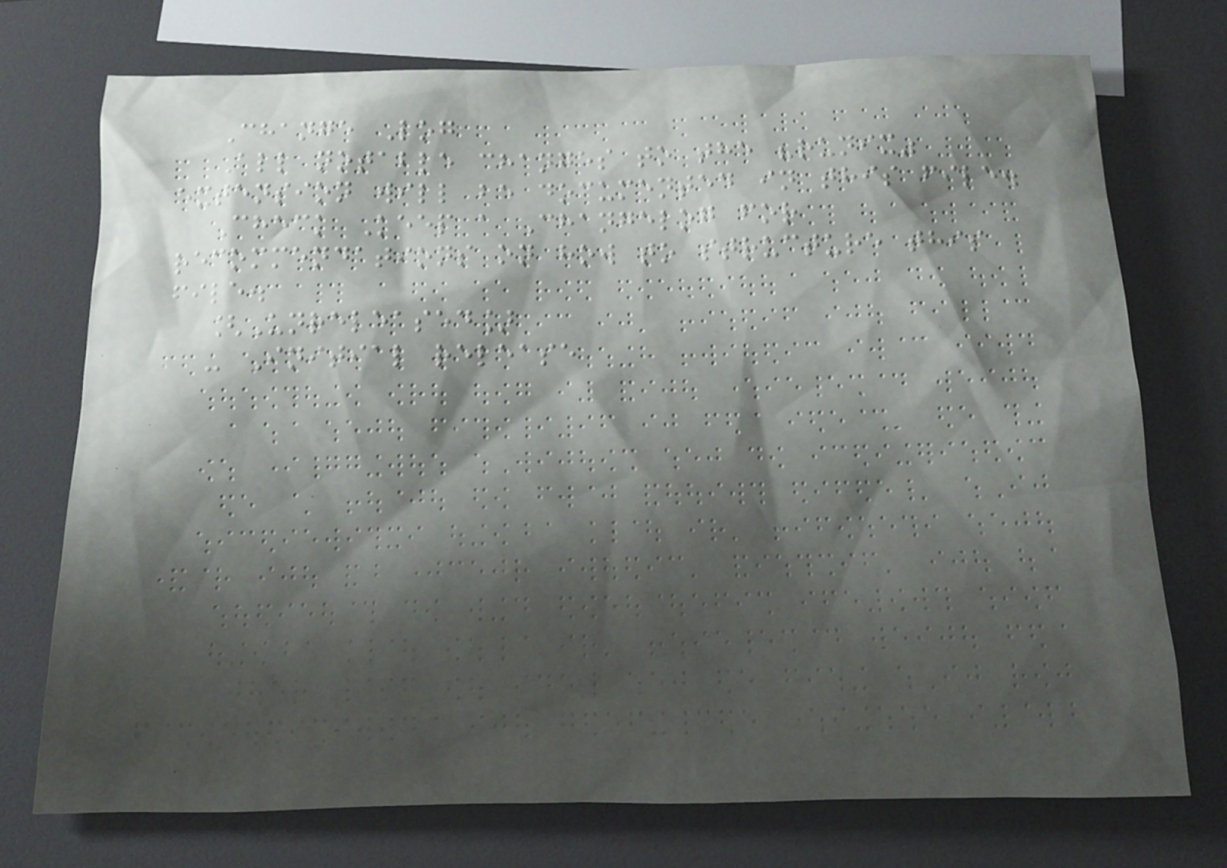Change Log
All notable changes to the "runix"
extension will be documented in this file.
Check Keep a Changelog for
recommendations on how to structure this
file.
[Unreleased]
- Initial release
